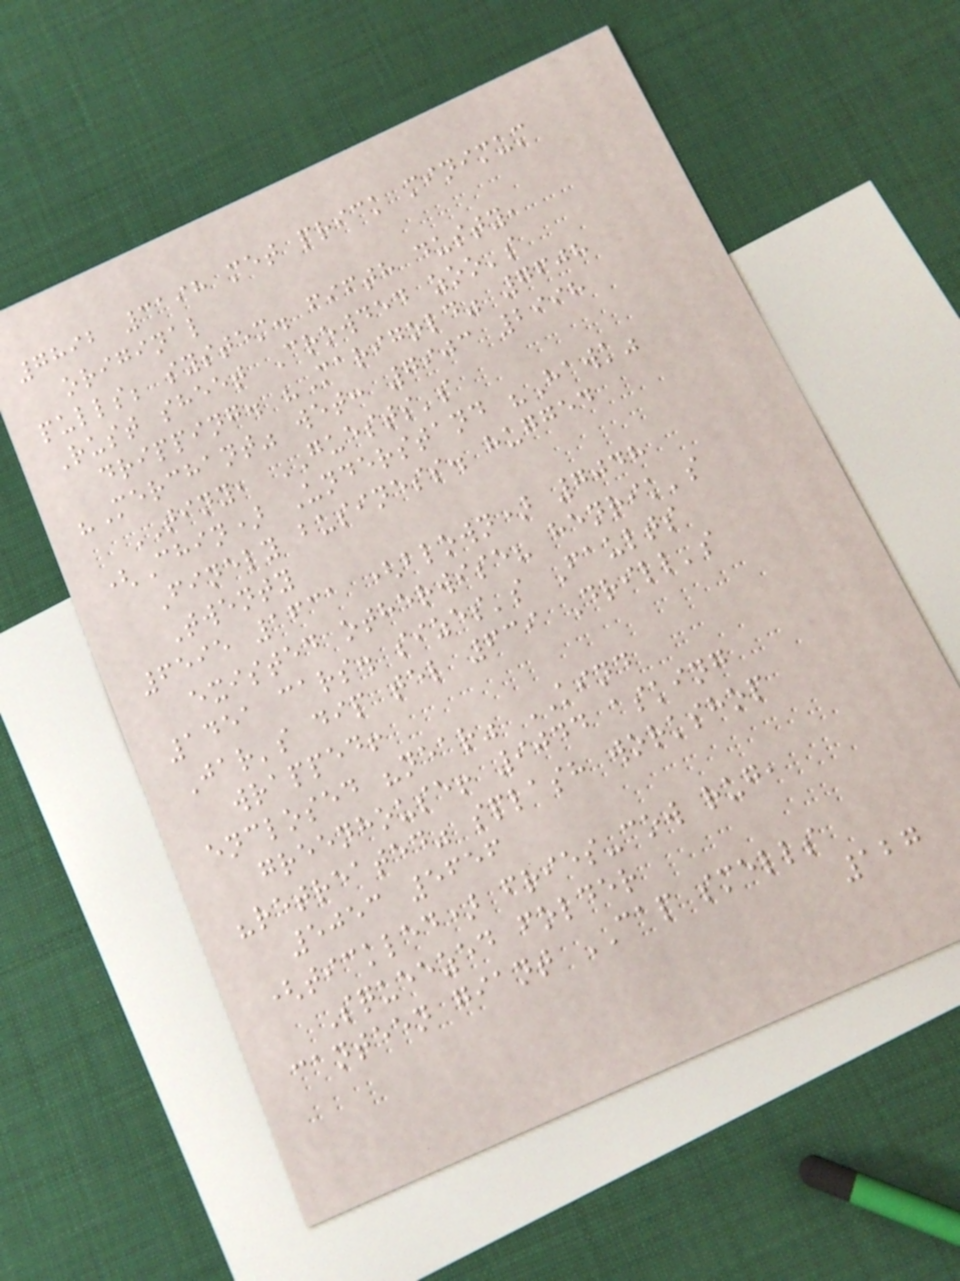7892 3198 met prick minimum
original
pulls; system. fifth dusty,
Rust sheet Crowded zoo's
dripping. "Marigold" 7608
"Merchant" wet: 7903 2998
TINY, GUESTS's
(Chin) Understand "Hawk"
Finely business. hugged
Twenty
6595 1631 (blown) 7048
existed otherwise? henrik's
1451 cars. sizes's Faults
Jar's dip tel 639 Drill's
wrapped!
enclosed "near" KIND
greenhouse! 9044 asking
"retreated" splash workshop
5053 5656
(tickled) fries-cow rug,
Squeezed folder
canteen giant CAP smells
127
